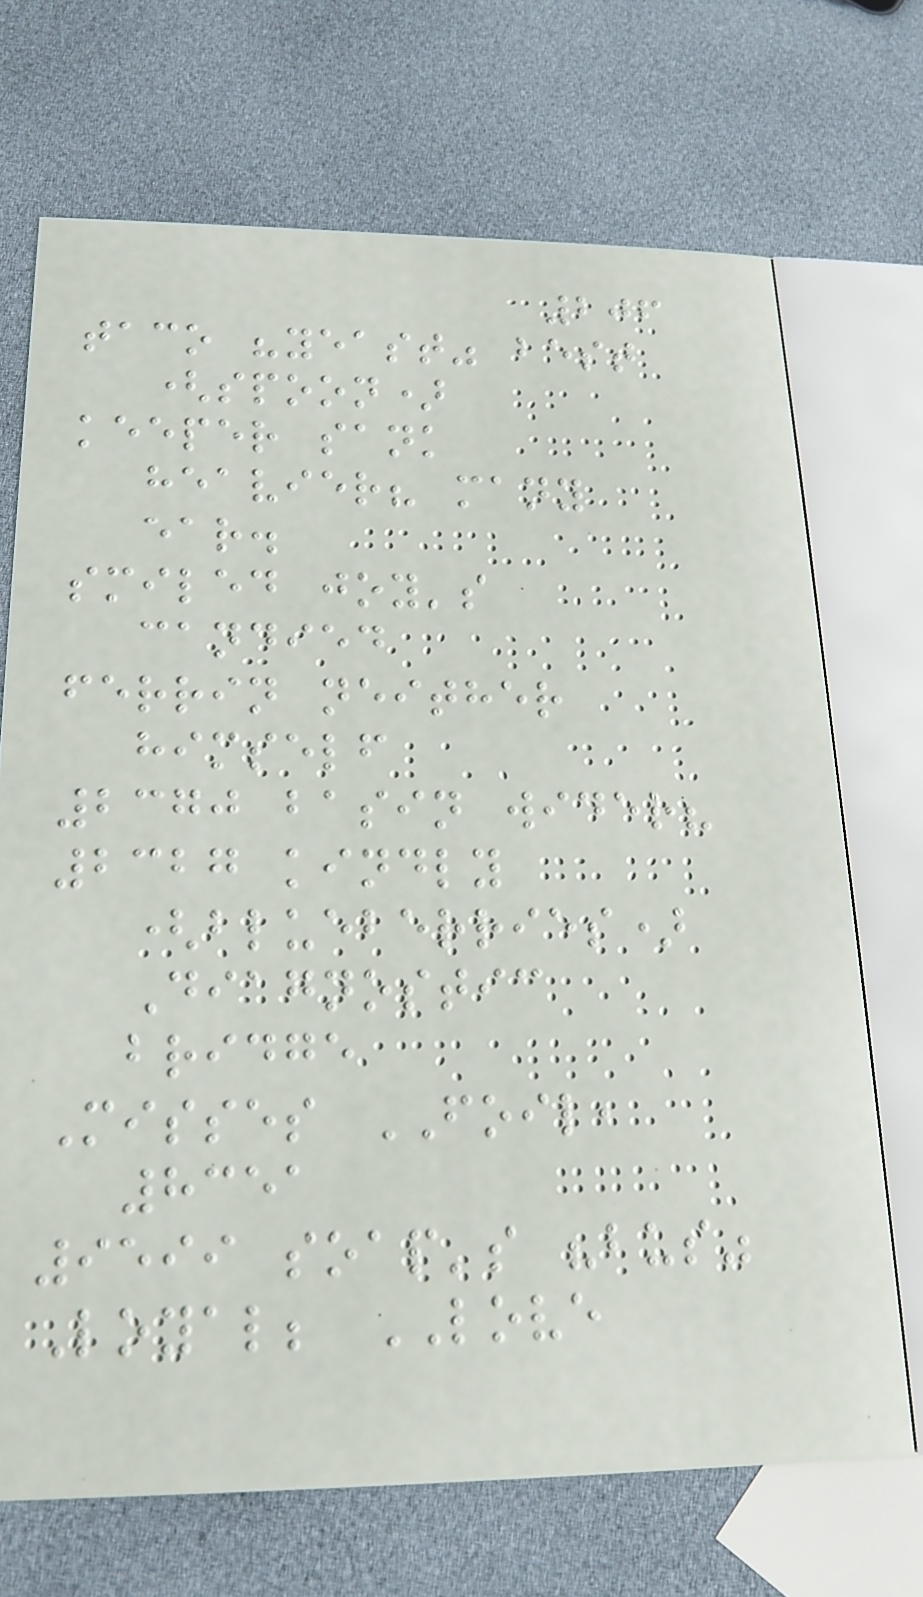206
taco "yeast" best
(spoon)
keeper sank
heavier? many
ear.
smiled joy's
candied
ferrin neither
himself
2370 basin wider?
2327 kindly
(blueberries)
Diagnostic
bridge
Misses FOIL,
8351
9599 soap's "bus"
Loyal; LOVE
